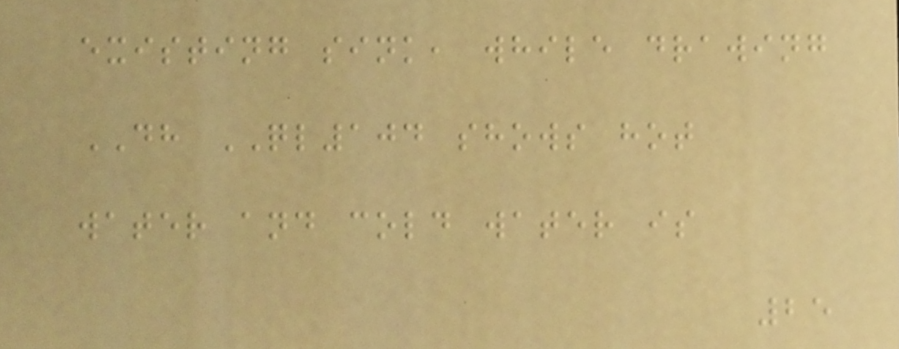existing sink, while drawing
DH QL104 shows hot
water and cold water is
25
